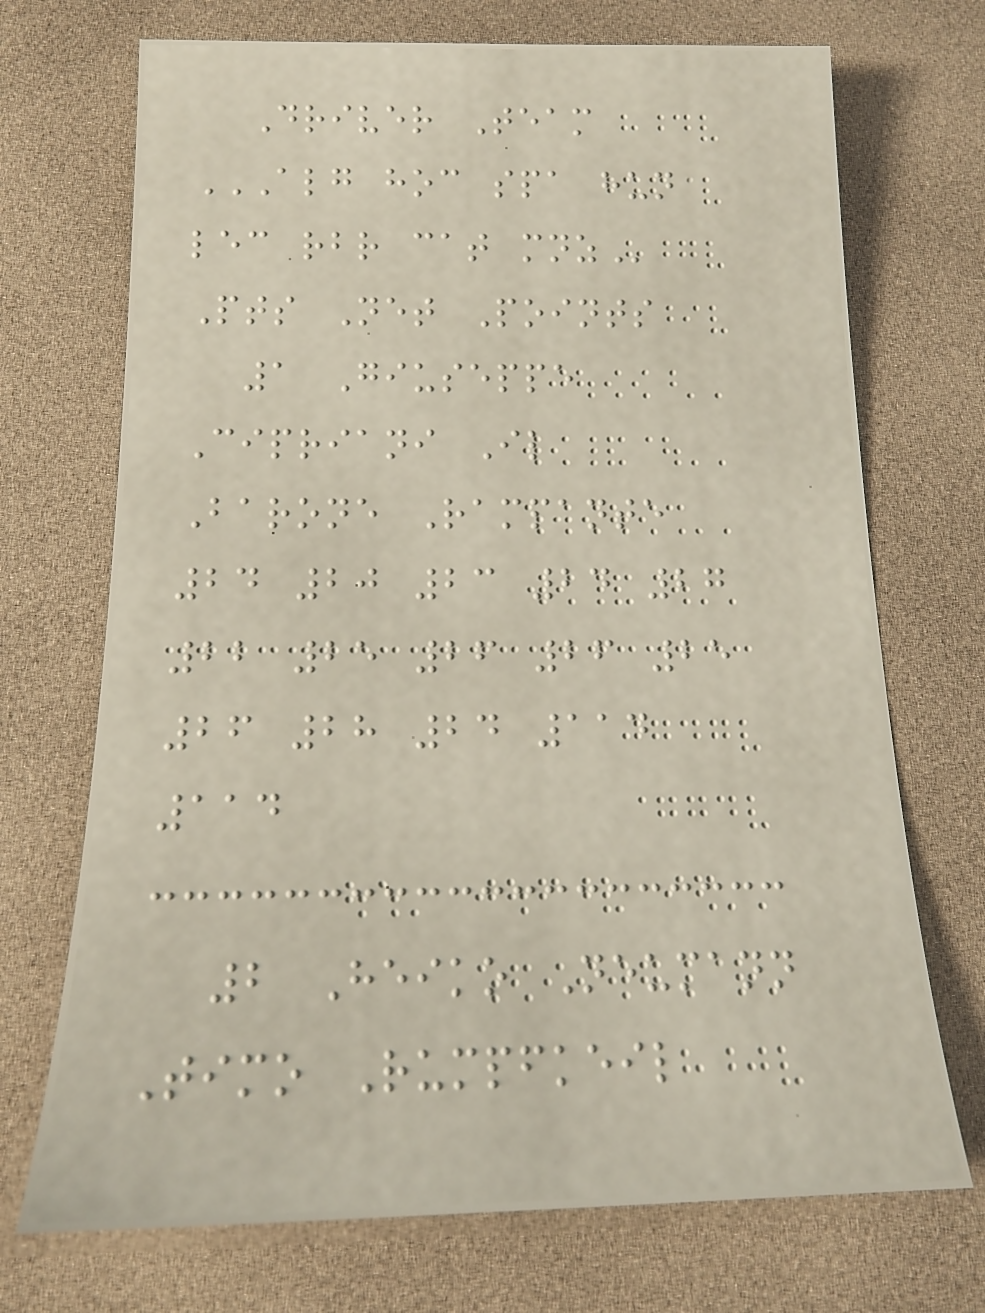Driver Team
ALG HOC SPA HUN
LEC RBR CAT MNZ
Pts Net Points
1 Giuseppe
Cipriani Il
Barone Rampante
24 20 23 24 27
22 25 26 26 25
26 28 24 114
114
2 Heiko Neumann
Timo Rumpfkeil
